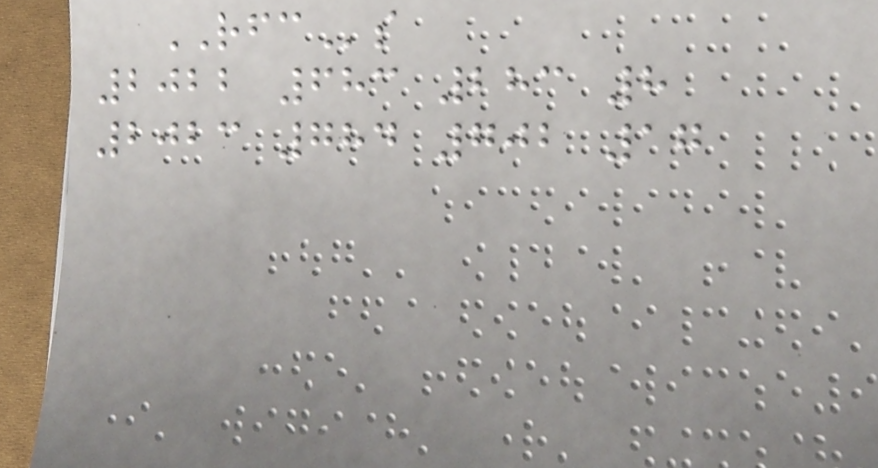RFCs
2022 683 283 8
2023 784 702 17
